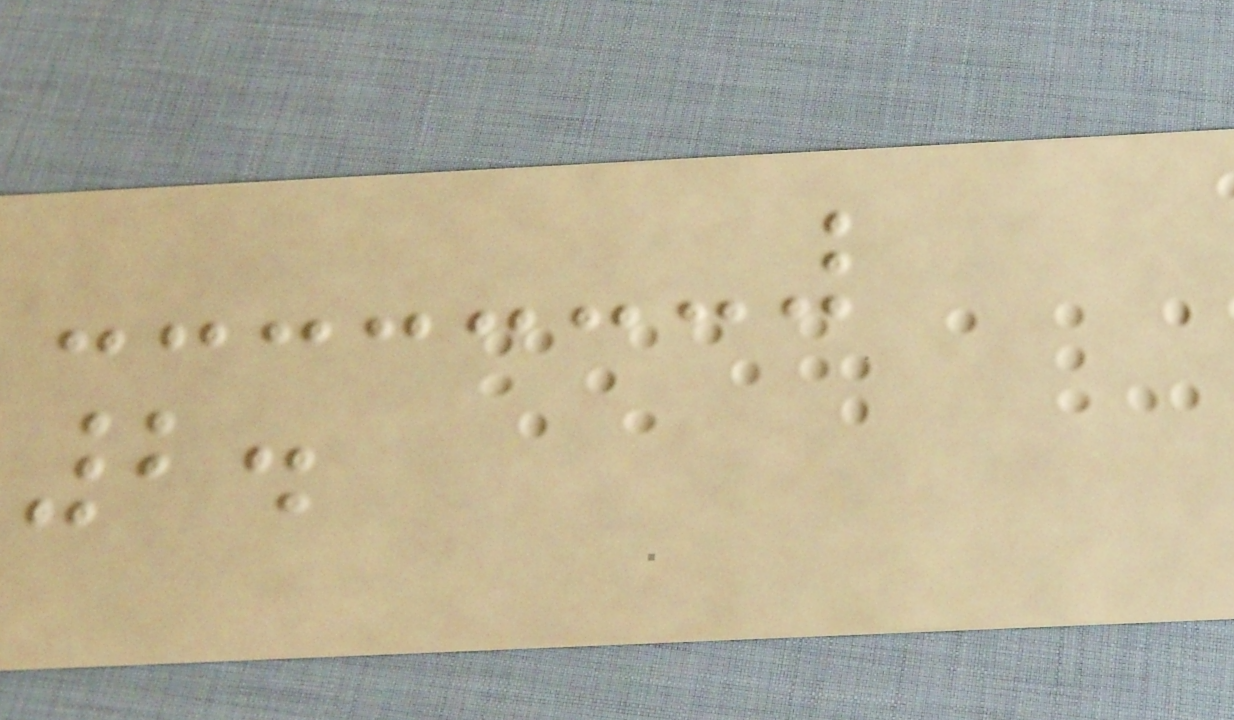2.
